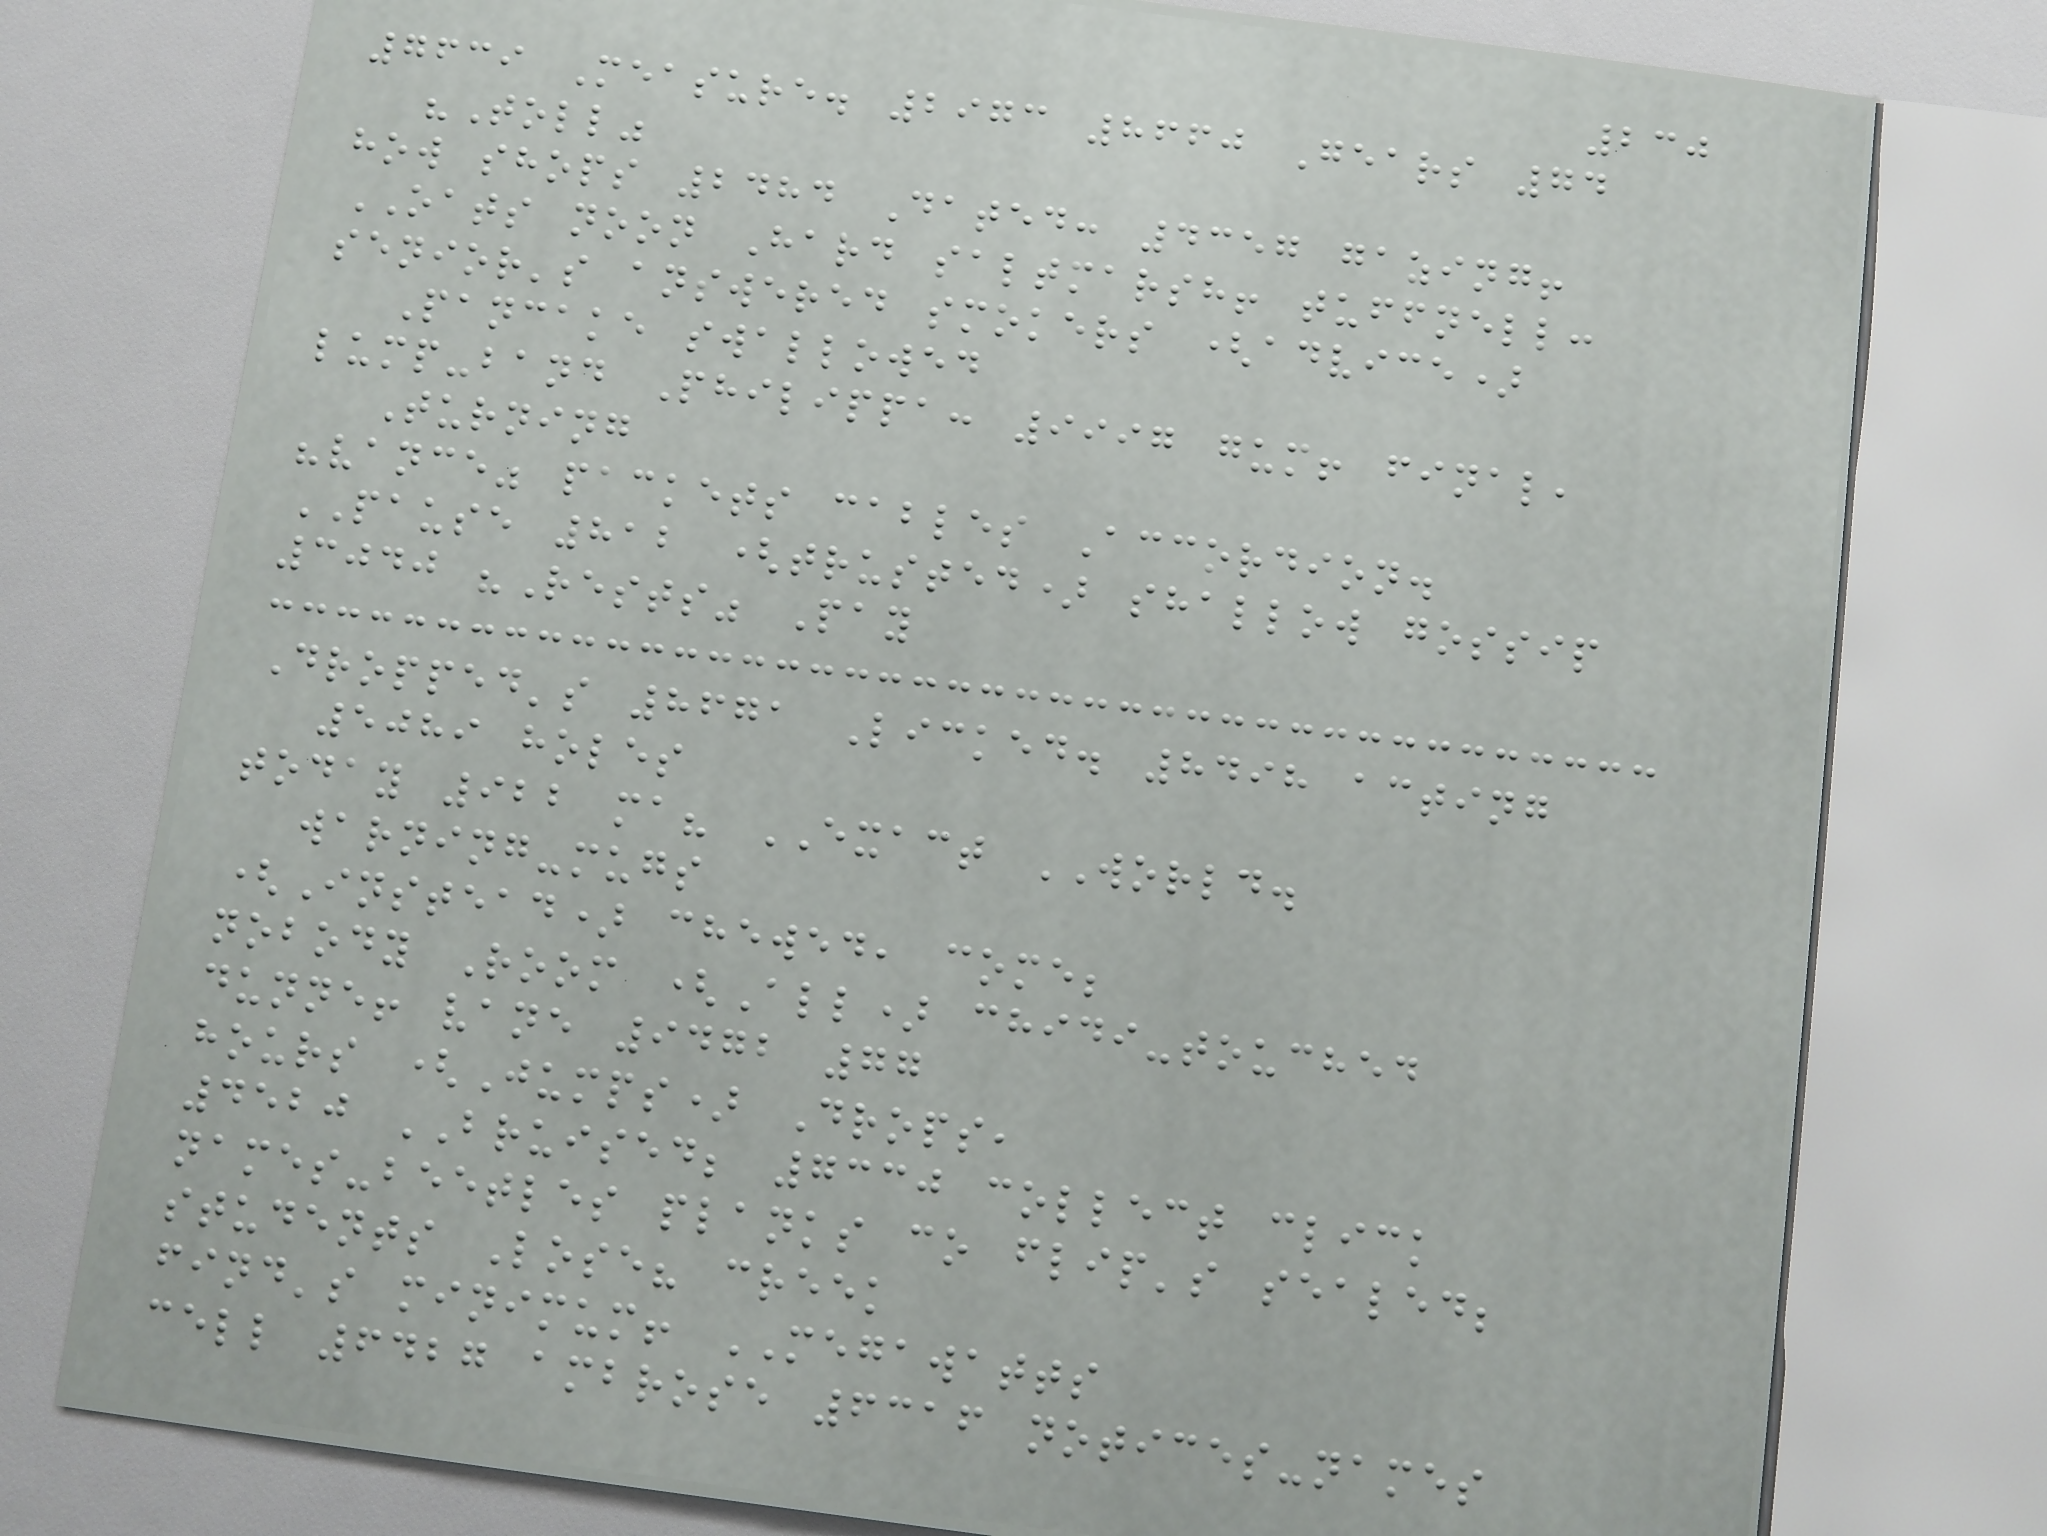230
7639 Measure. 2973 8660 Gears 74
"Toll"
how shops 2484 Dated: 4357 gazing!
OATS noon Hard saltmarsh! tuffnell:
senior's answered smokers (advice)
Pancake swallowed
lump-band Philippa: 9997 gum! final,
Turning
"vance" packets cables Accordion.
PAUSE 812 (trusted) shallow gossip
3040 "Rests" Pay
Dropped's 8671 Licked. 8498 acting
5089 holes
today 922 ma? EXACT WORLD.
warning-mugs
(Instead) chewed, come;
nobody Room (All) chidi-touched
dunne! vane 9472 77
hours (Jumps) Drops,
4520 BRUISED; 7330 collect click
names-beetles planks co flip's sealed;
students Lose? creek
find's minimum! MEGAWATTS
cell 6427 ambrose 6316 notices-names
